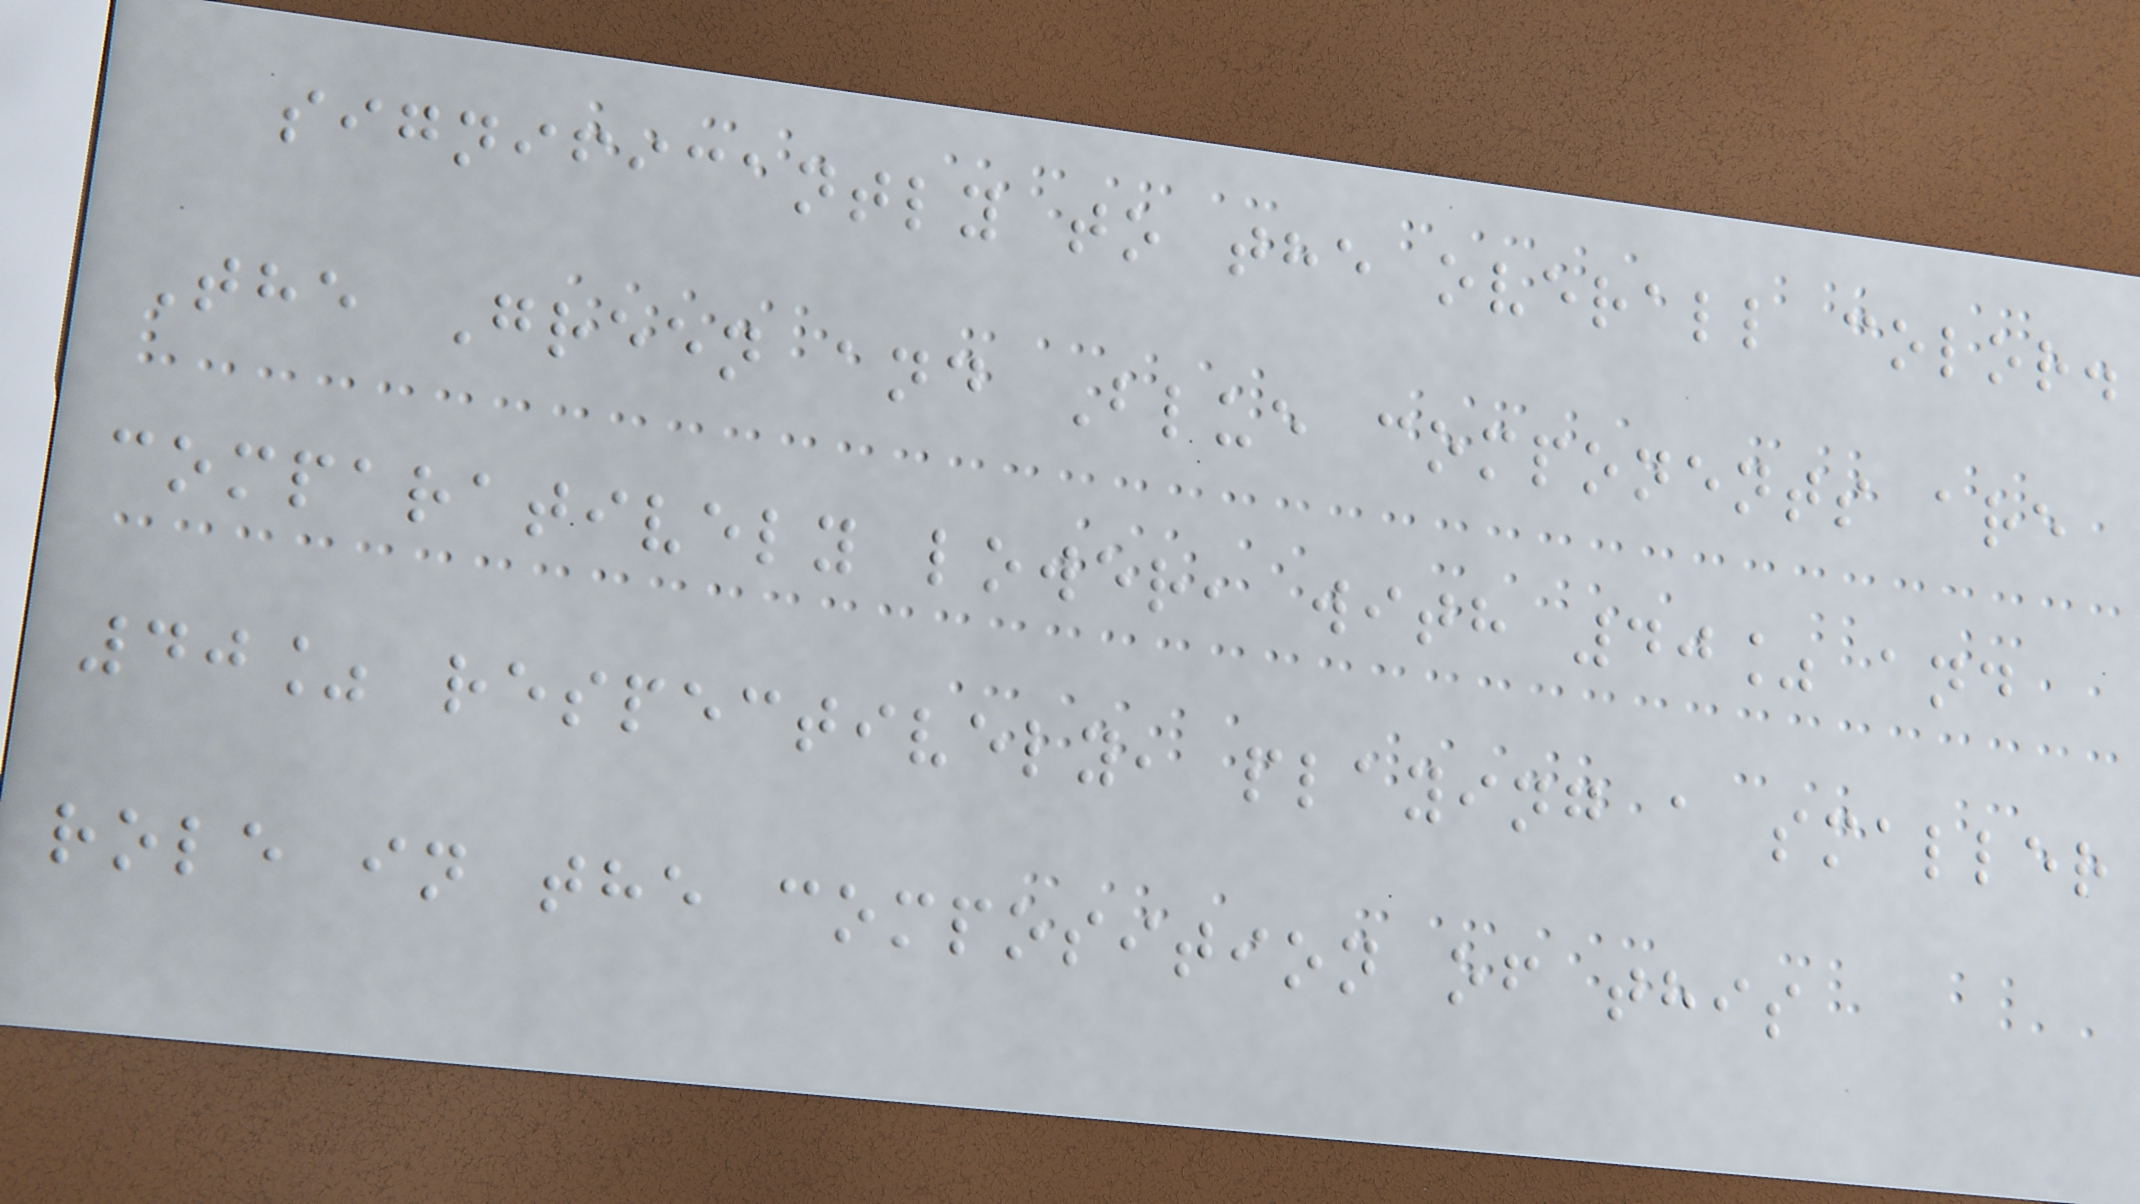significantly to the overall color.
The Green and Blue components are
comparatively lower, with 40% and
40% respectively, playing a smaller
role in the composition of this
